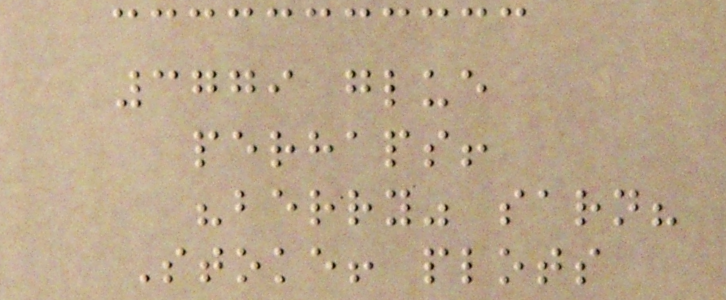3779 glue
perhaps!
"berry" sarn?
Stoke! plots
